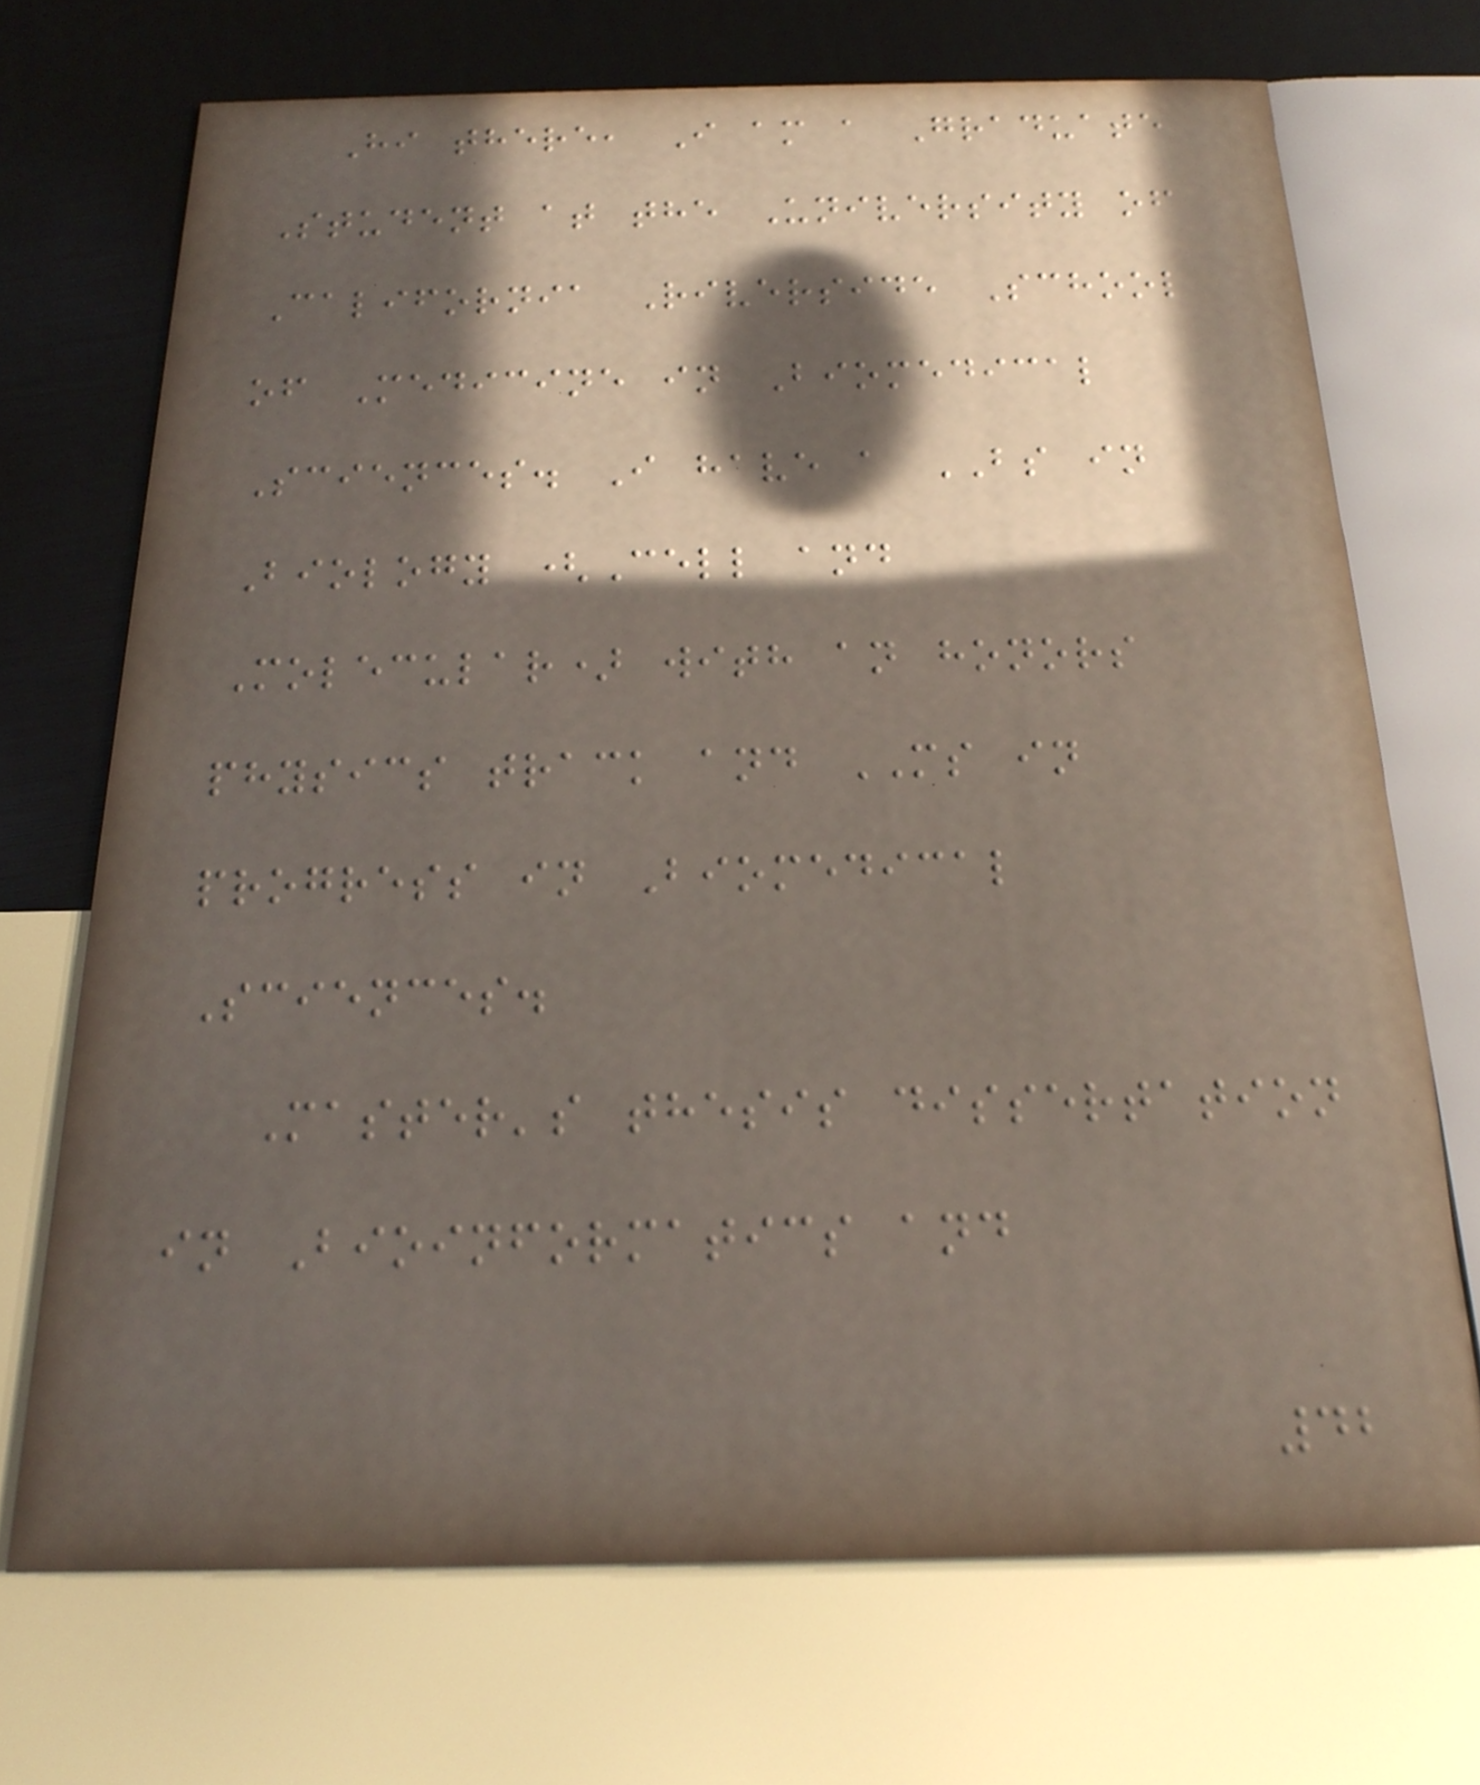Hi there, I am a Graduate
Student at the University of
California Riverside School
of Medicine in Biomedical
Sciences. I have a BS in
Biology (Cell and
Molecular) with an honors
physics track and MS in
progress in Biomedical
Sciences.
Master's thesis dissertation
in Bioinformatics and
42
